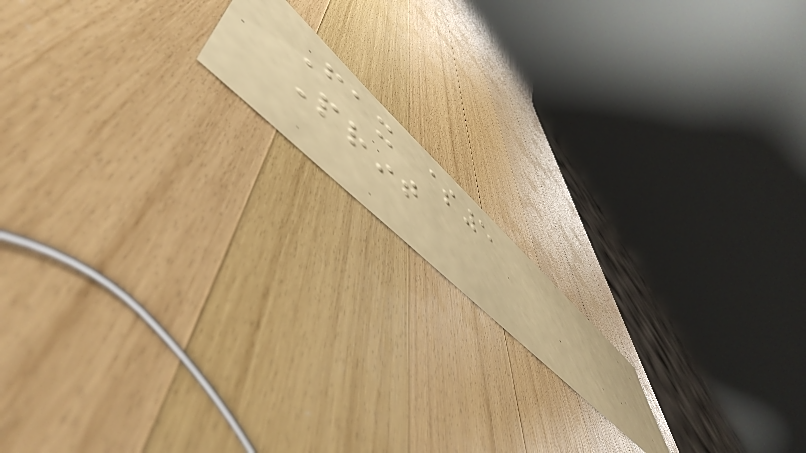Fax $5
Print
